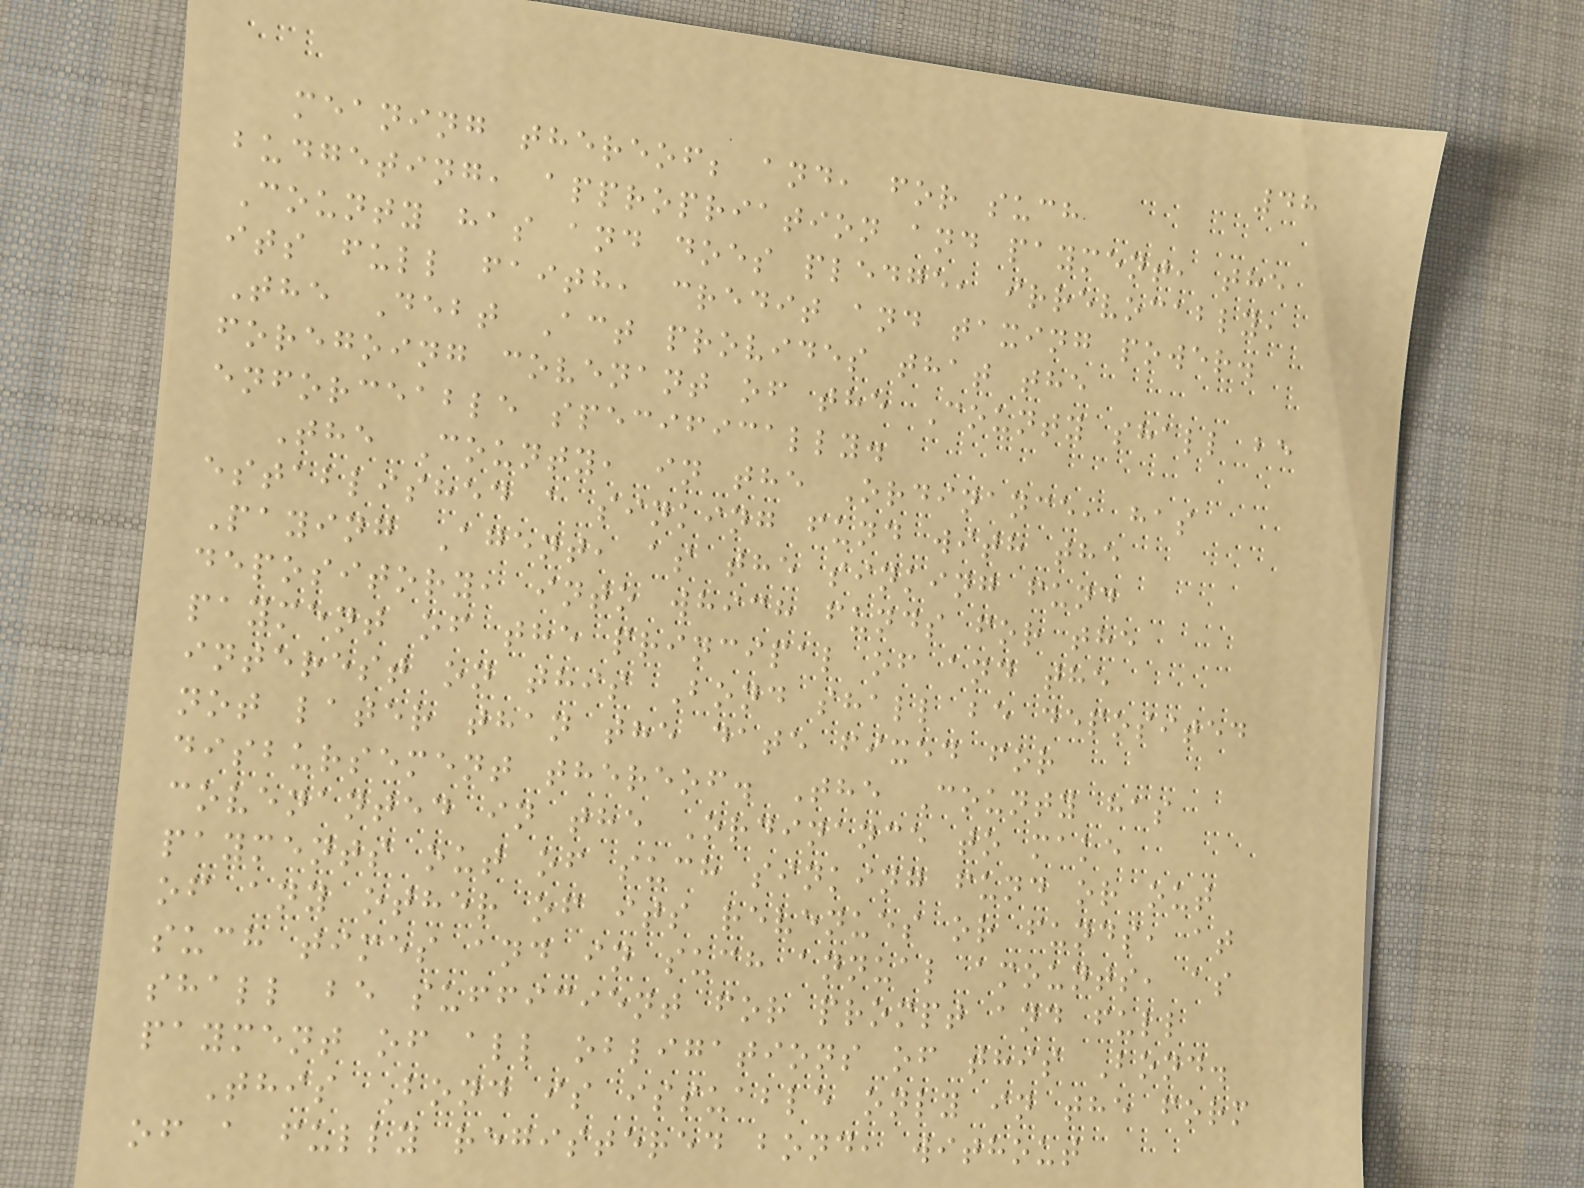48
meaning thereof; and, for such
budgeting, appropriation and payment, the
County has and does pledge, irrevocably,
its full faith, credit and taxing power.
The Debt Act provides that the
foregoing covenant of the County shall be
enforceable specifically.
The County, in the Ordinance, has
established a sinking fund with the
Paying Agent, as the sinking fund
depository, into which funds for the
payment of the principal of and the
interest on this Bond shall be deposited
not later than the date fixed for
disbursement thereof. The County has
covenanted in the Ordinance to make
payments out of such sinking fund or out
of any other of its revenues or funds, at
such times and in such annual amounts, as
shall be sufficient for prompt and full
payment of all obligations of this Bond.
This Bond is issuable only in the form
of a fully registered bond, without
